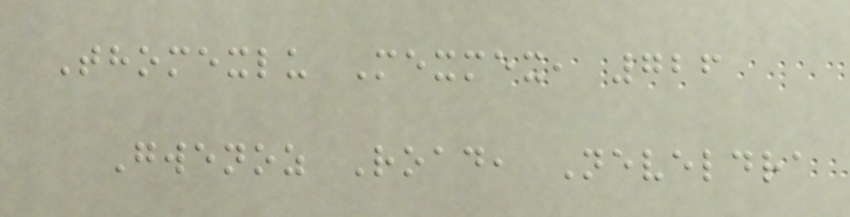Thomexlu Mexmex, 726
Gwenoz Road, Neveldra
